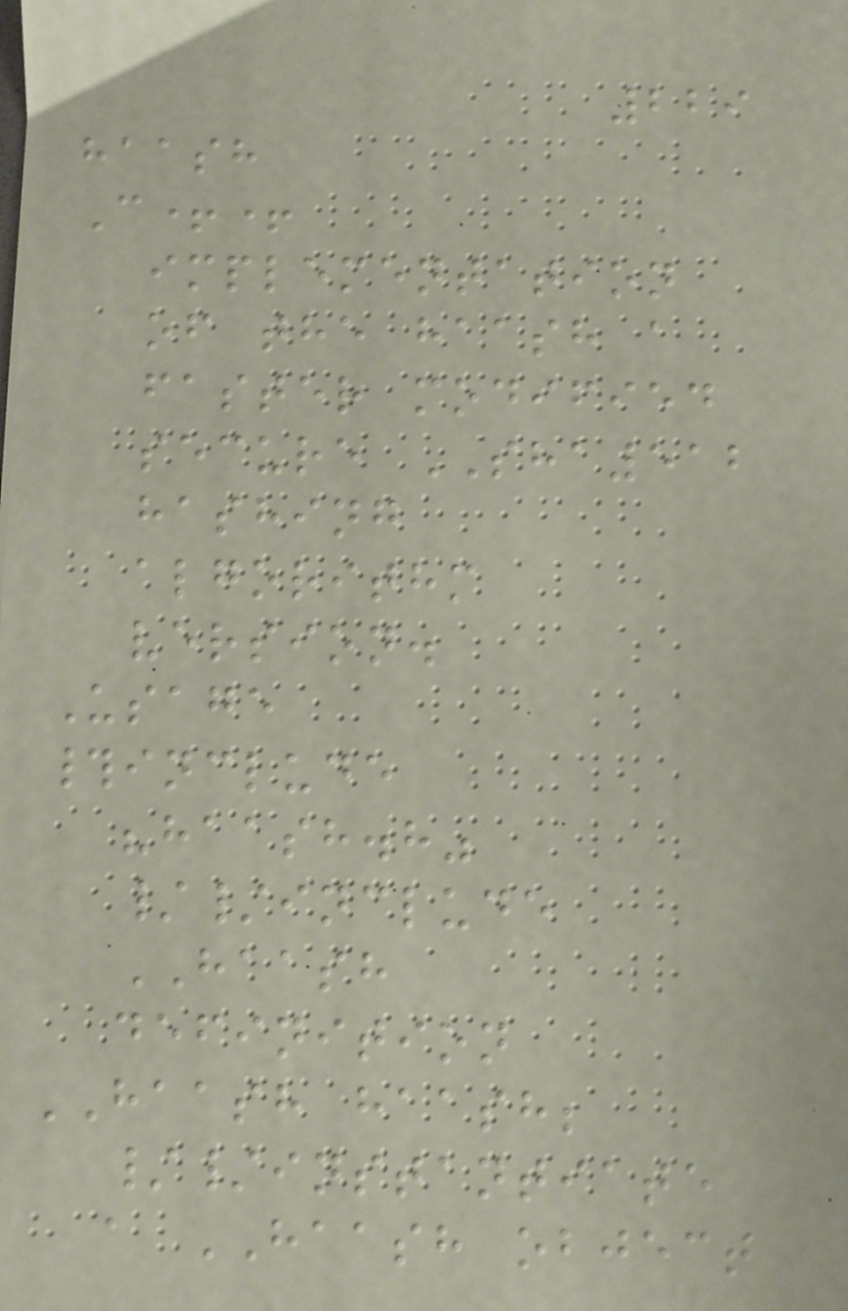229
haash
C++
implementation
of the haash a
faster modified
secure SHA512
hashing
algorithm
version.
Usage
#include
"haash.h"
//include
HAASH
definition
HAASH haash;
//instantiate
a HAASH object
